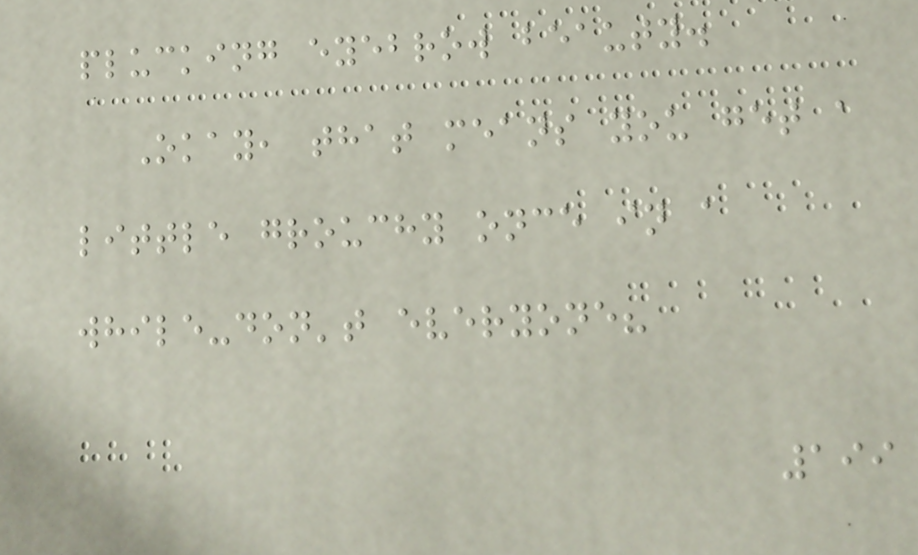plucking eyebrow beauty.
Okay, that means you get a
little grouchy once in a
while-don't everyone?
199
